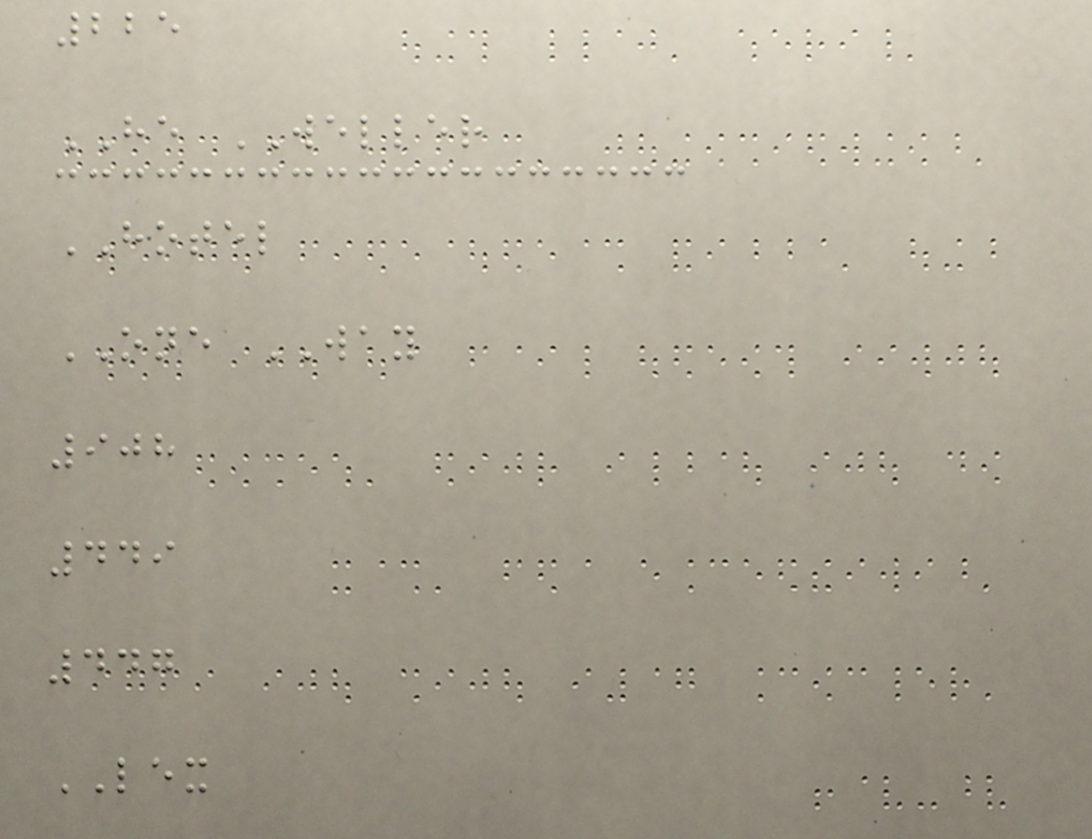225
HE WELLER
HOTEL
ONE WAY
908
449
447
LEX
